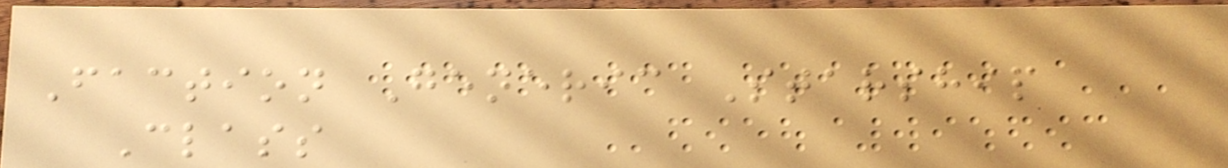Faction Generic Starship
Class
